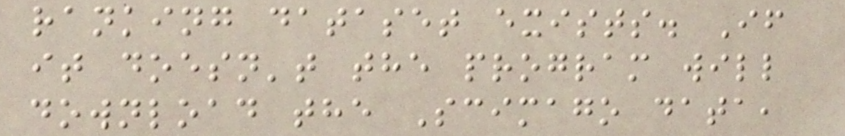ranking dataset exists. If
it doesn't the program will
download the Scimago data,
